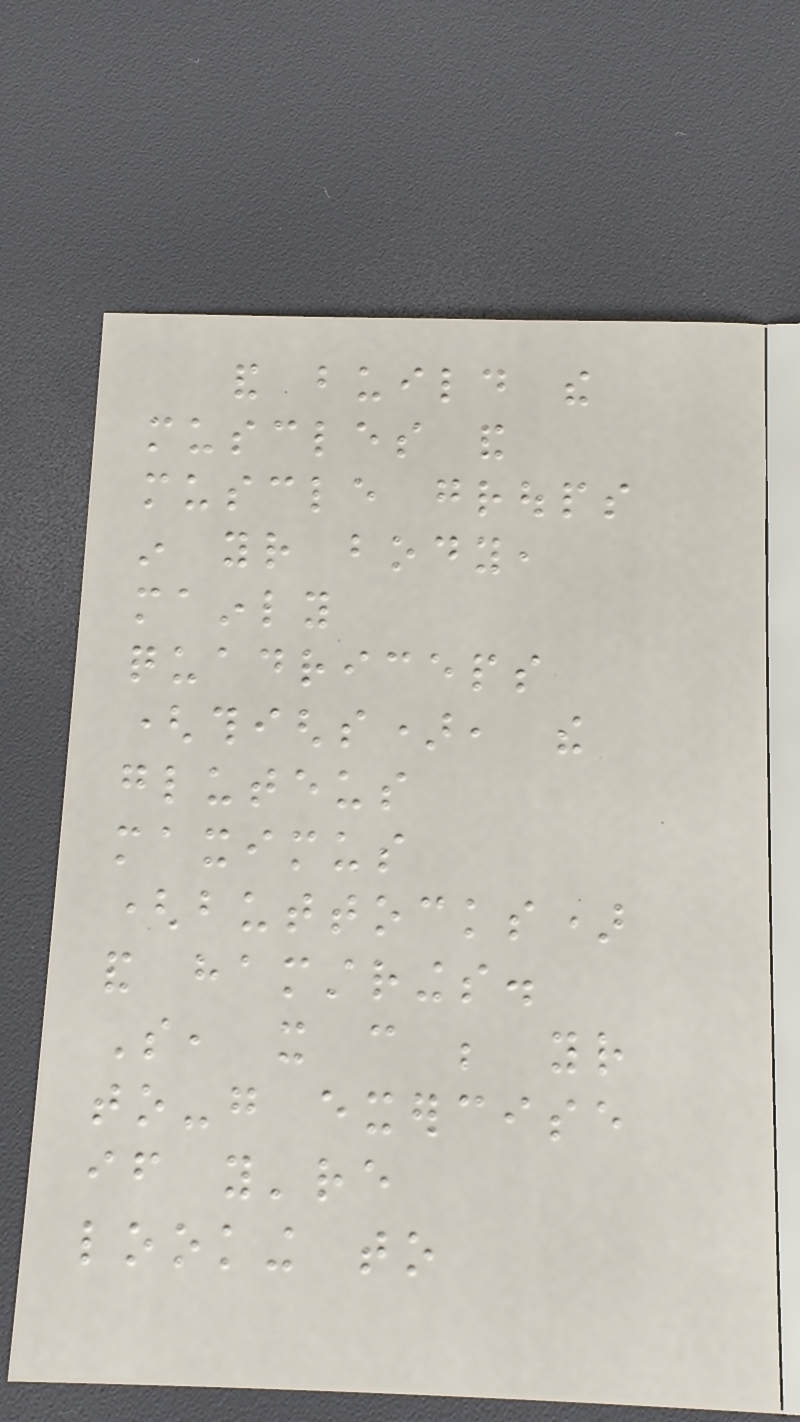and build the
muscles and
muscle groups
in your body,
mainly
quadriceps
(thighs), the
gluteus
maximus
(buttocks)
and hamstrings.
So, it can be your
to-go exercise
if you're
looking to
